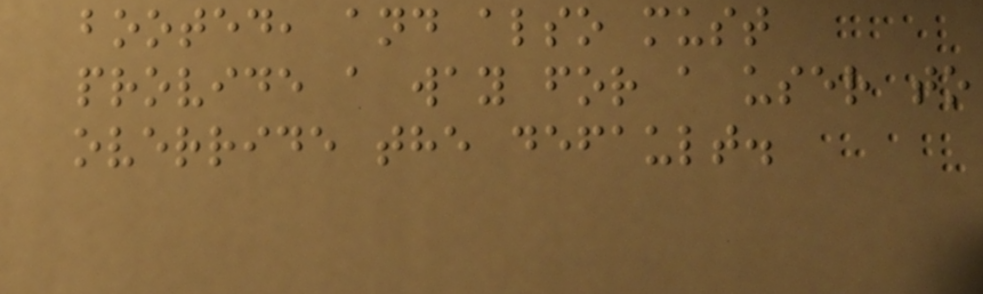booted, and also must
provide a way for a user to
override the default.
